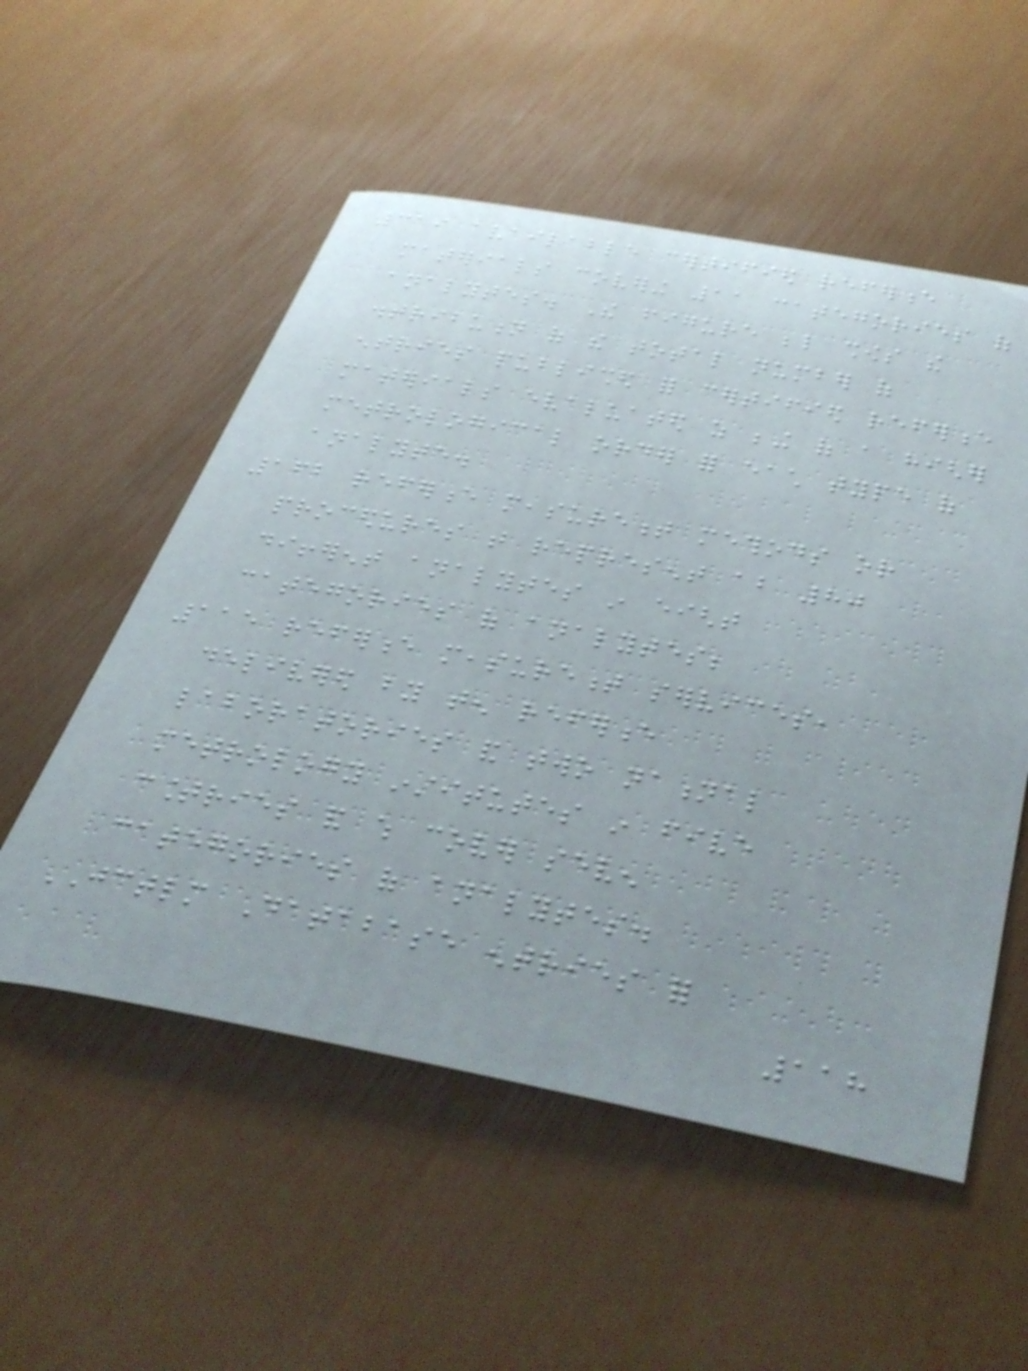319 available certified reference
materials covering 11 categories of
analytes. The figure below shows the
distribution of the total number of
entries published for certified reference
materials evaluated as being of a higher
metrological order for each type of
analyte.
162 reference measurement methods or
procedures that represent about 80
different analytes in eight
categories of analytes;
115 reference measurement services,
delivered by ten reference
laboratories and two national
metrology institutes in five
countries and which cover seven
categories of analytes.
JCTLM Database entries for
118
